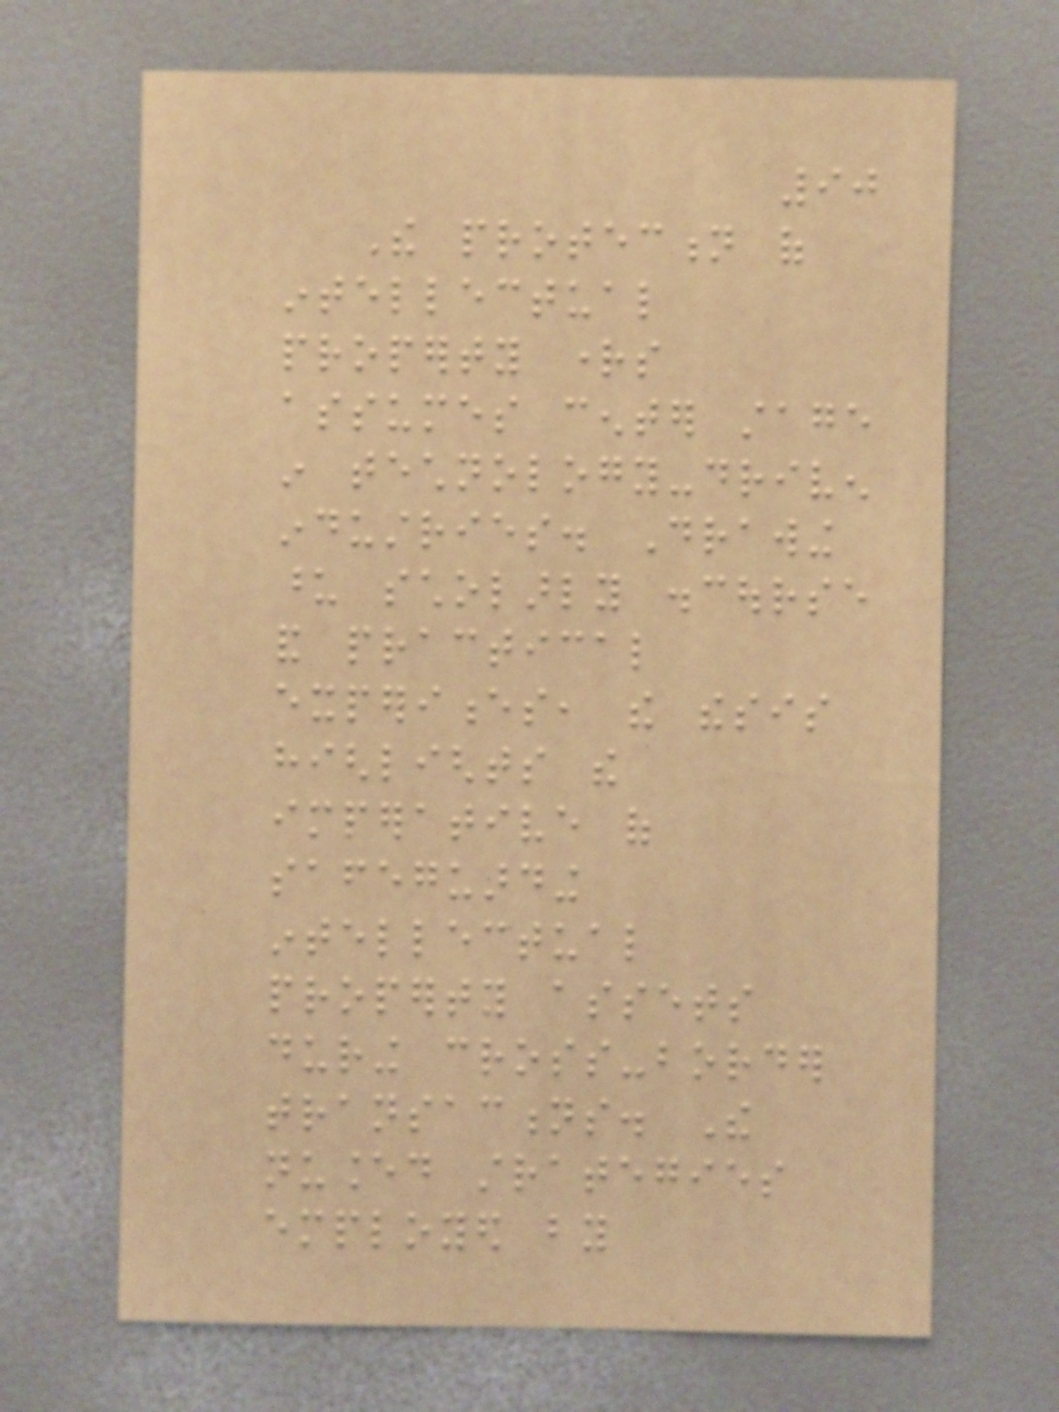90
The protection of
intellectual
property rights
assumes center stage
in technology-driven
industries. Drawing
upon scholarly discourse
and practical
experiences, the thesis
highlights the
imperative of
safeguarding
intellectual
property assets
during cross-border
transactions. The
nuanced strategies
employed by
